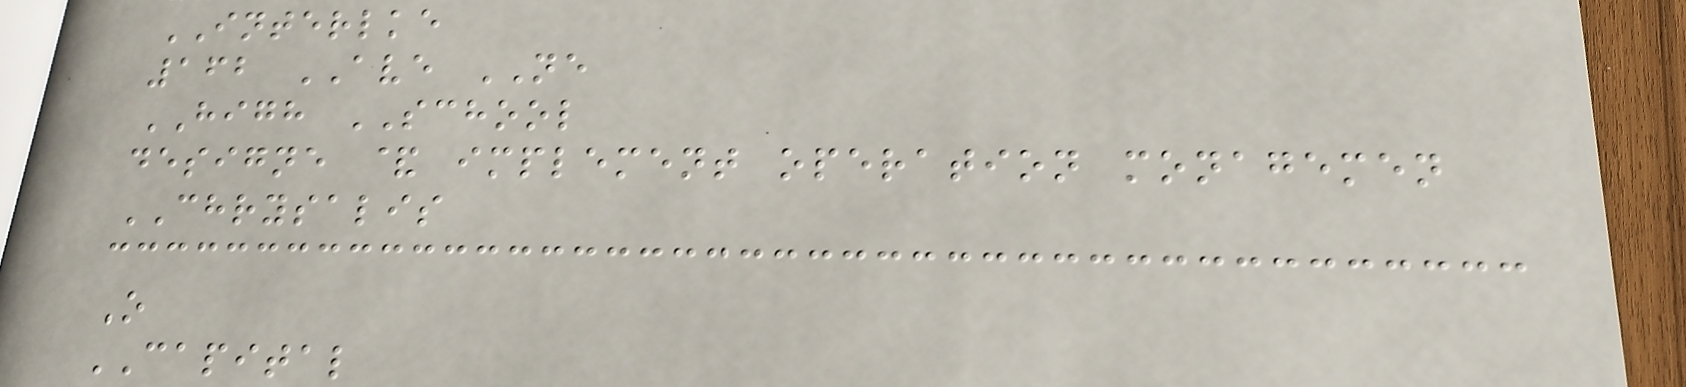INTERLKE
162 AVE NE
HIGH SCHOOL
designe & implement operation monagemen
CHRYSALIS
O
CAPITAL
